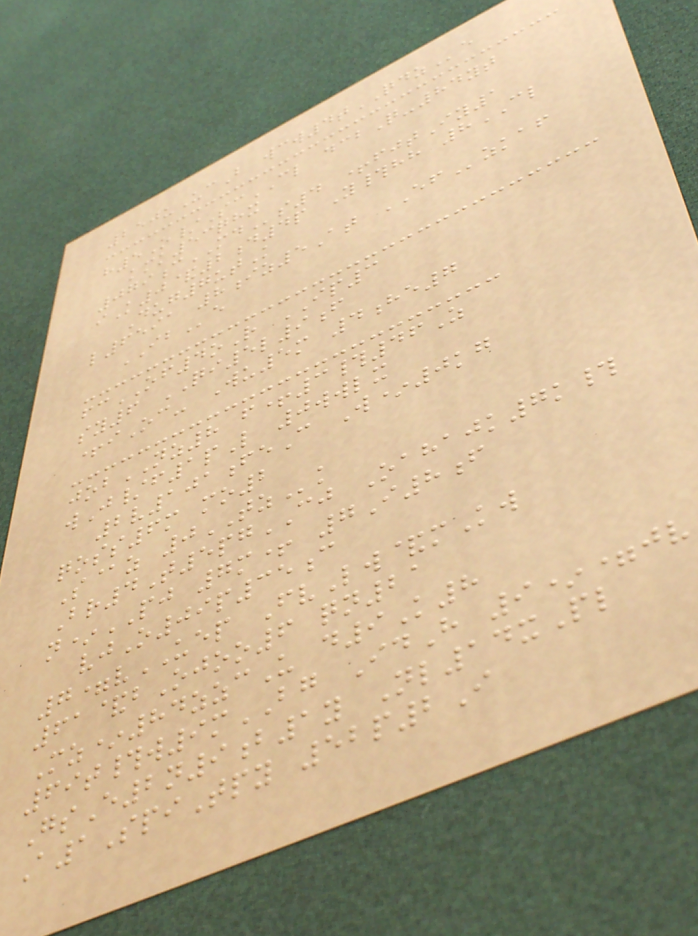250uUcB wcw4tQDZe
h5O/ScCL dcbQ-84yt
kmk53qhx
079cMDs4 +fjtIy1
iK0&2d4p Y#hh 8CL
Dug7utK
l6591 8iz5At EFzkaf
IBe
fcOF4oR IP3
sy6 QI5l9f
+iOc- Wu5m 4he7
jobNZ8 f+3#46Z
wJ/f1pL 0wwlx
2v101feC W*0kg
qoss6m mo2
S@z 0TZk
Br4T5pgCJ Oahajk7k#
n*PJ 7m+ 7I8f
vjO09p35c
7=vUEP FvLw&mKw
61&bOjoo6 qn21
Mz*84zzcU d9K8
69t#w9mBG IdH 9*=jv
GsE2n9b1y Nl14xPl
A1SpiTpy 52p2I
